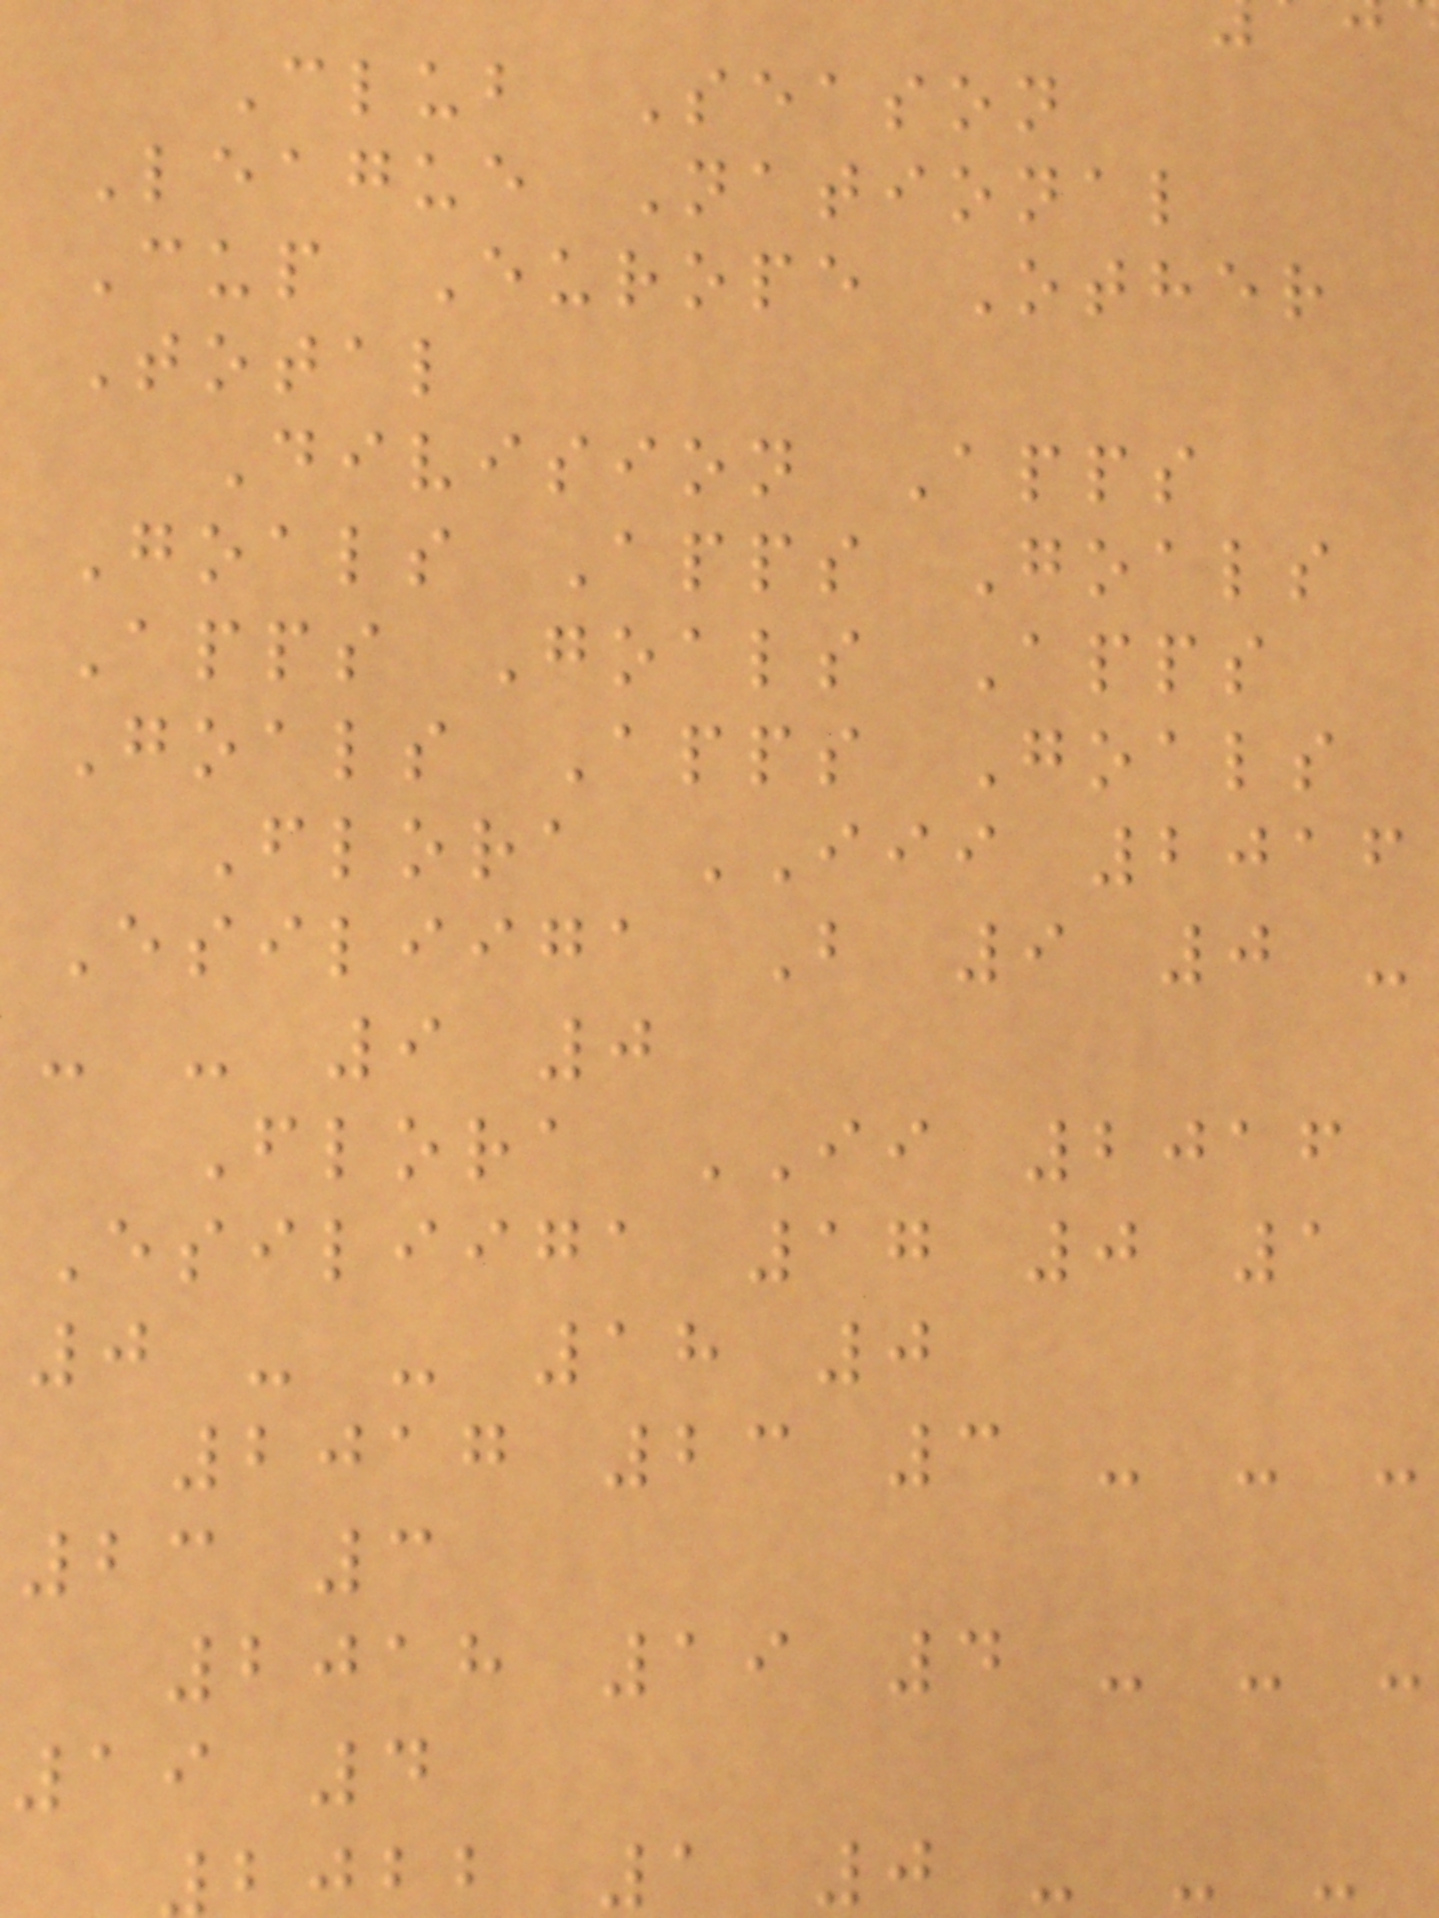Club Season
League National
Cup Europe Other
Total
Division Apps
Goals Apps Goals
Apps Goals Apps
Goals Apps Goals
Flora III 2016
Esiliiga B 9 0 -
- - 9 0
Flora II 2016
Esiliiga 17 0 1
0 - - 18 0
2017 23 3 - - -
23 3
2018 19 4 - - -
19 4
bjbb 1 0 - - -
